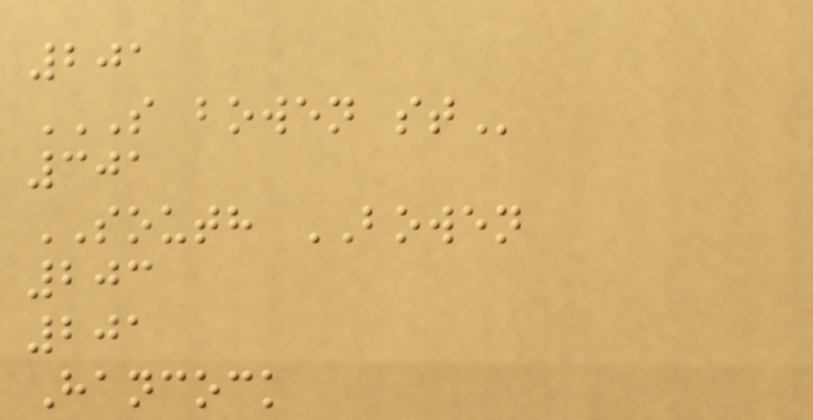201
S BOWEN ST
301
SOUTH BOWEN
203
201
Hancock
